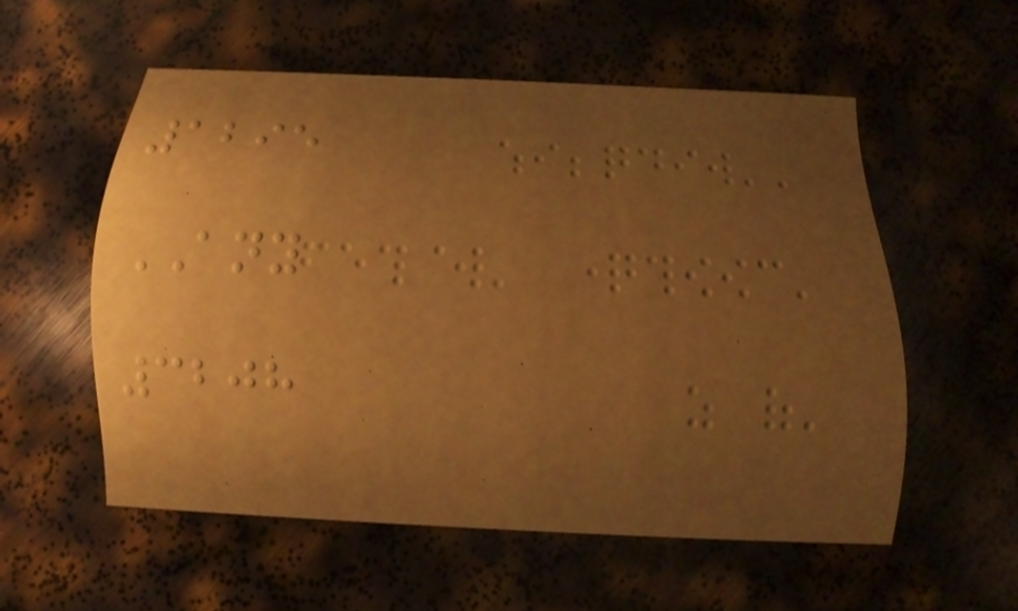1295
ANY
3208
